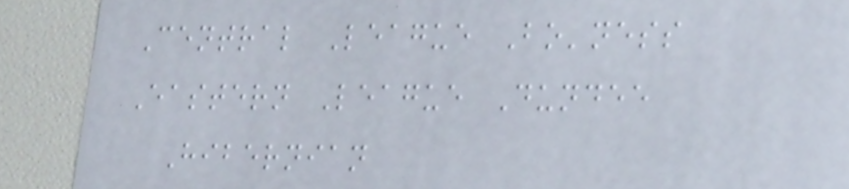Central League Bo'ness
Eastern League Dundee
Hibernian
